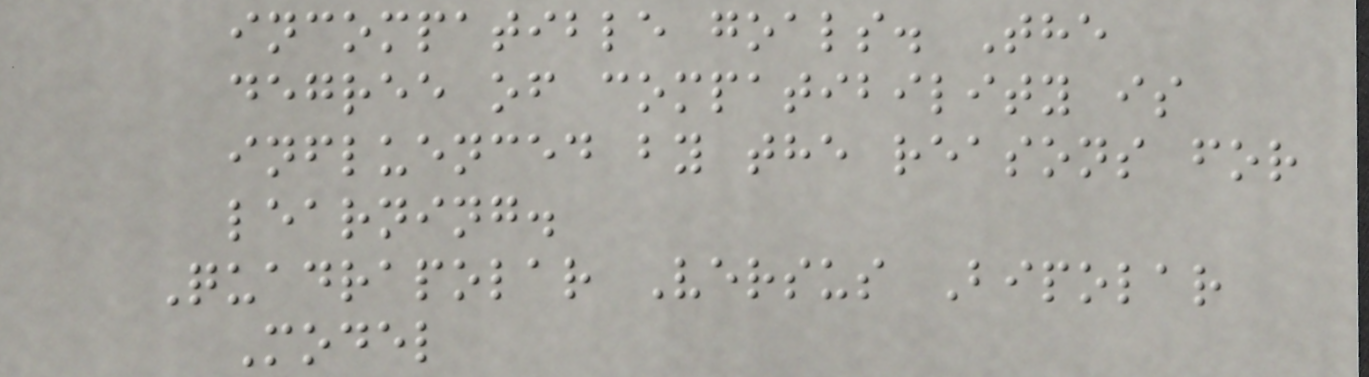incompatible goals. The
degree of compatibility is
influenced by the reasons for
learning.
Quadrapolar Versus Bipolar
Model
